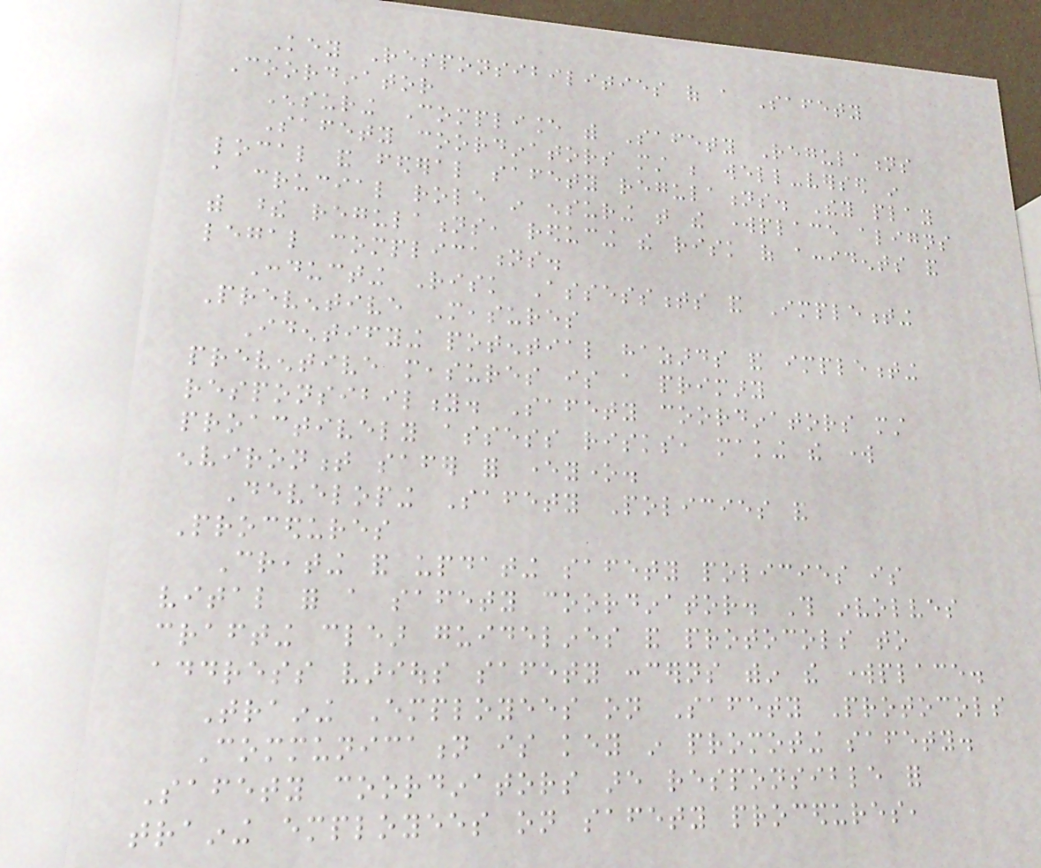Key Responsibilities of a Safety
Coordinator
Ensuring Compliance with Safety Regulations
Safety coordinators must be well-versed in
local and federal safety regulations. They play
a crucial role in ensuring that the workplace aligns
with these regulations, reducing the risk of accidents and
legal complications.
Conducting Risk Assessments and Implementing
Preventive Measures
Identifying potential hazards and implementing
preventive measures is a primary
responsibility. Safety coordinators must
proactively assess risks, making the work
environment safer for everyone.
Developing Safety Policies and
Procedures
Creating and updating safety policies is
vital for a safety coordinator. This involves
crafting clear guidelines and protocols to
address various safety concerns within the workplace.
Training Employees on Safety Protocols
Communication is key in promoting safety.
Safety coordinators are responsible for
training employees on safety procedures,
